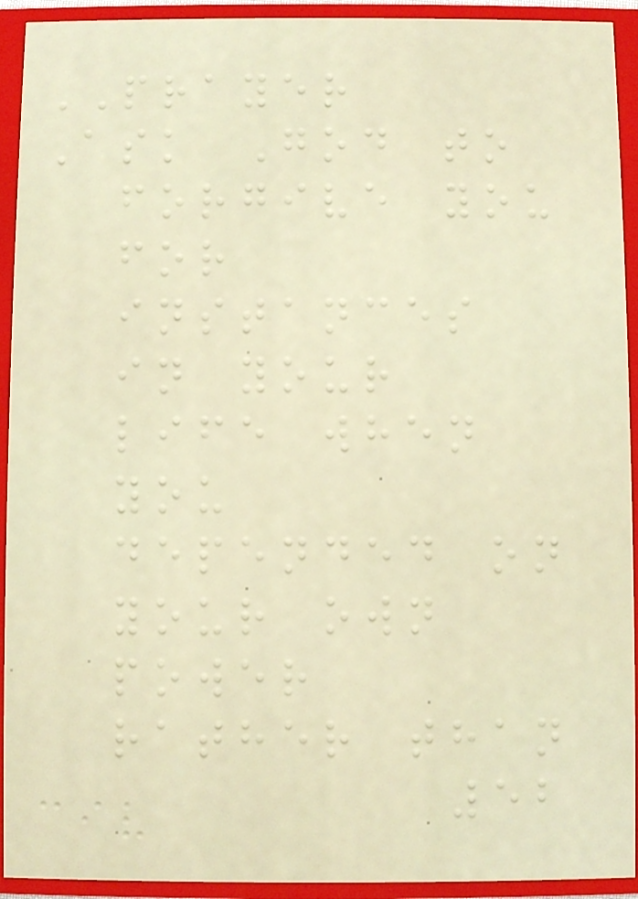PRAYER
Ask God to
forgive you
for
instances
in your
life when
you
depended on
your own
power
rather than
52
